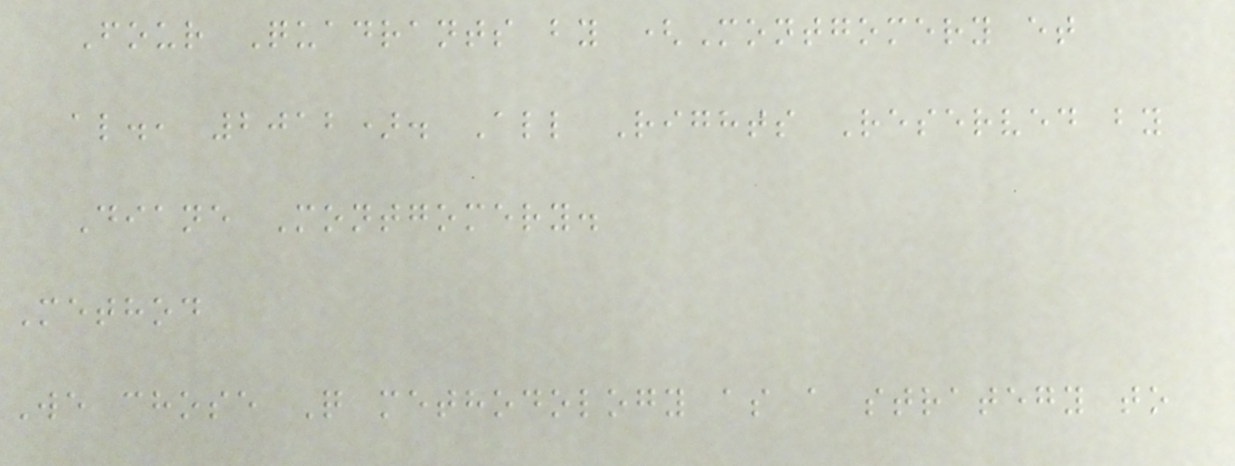Four Quadrants by (Montgomery et
al., 2012). All Rights Reserved by
Diane Montgomery.
Method
We chose Q methodology as a strategy to
